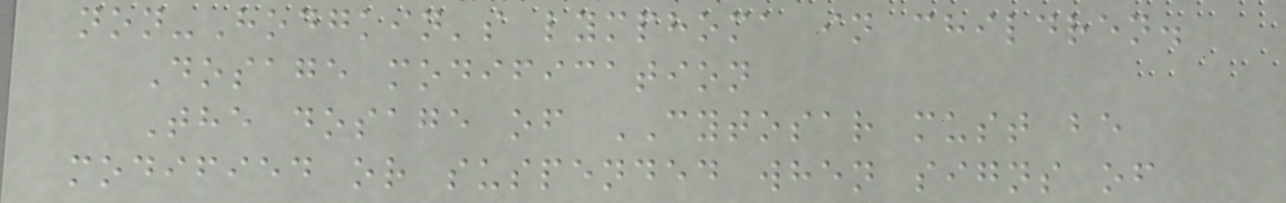non-Hodgkin's lymphoma in children.
Dosage modification
The dosage of CYTOSAR must be
modified or suspended when signs of
